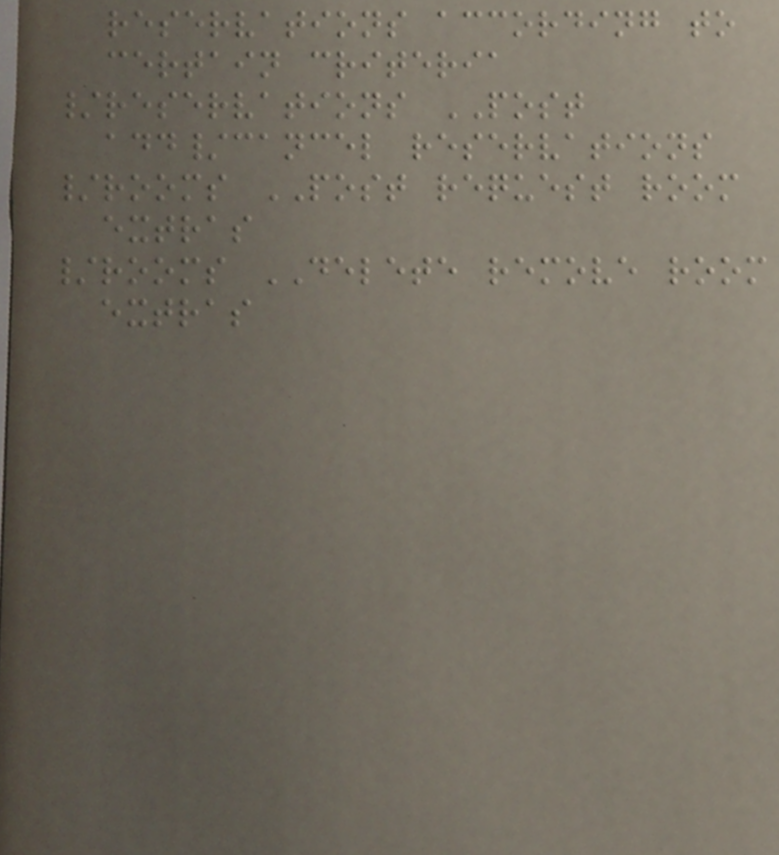reservations according to
certain criteria
/reservations POST
add/cancel reservations
/rooms POST request room
extras
/rooms DELETE remove room
extras
